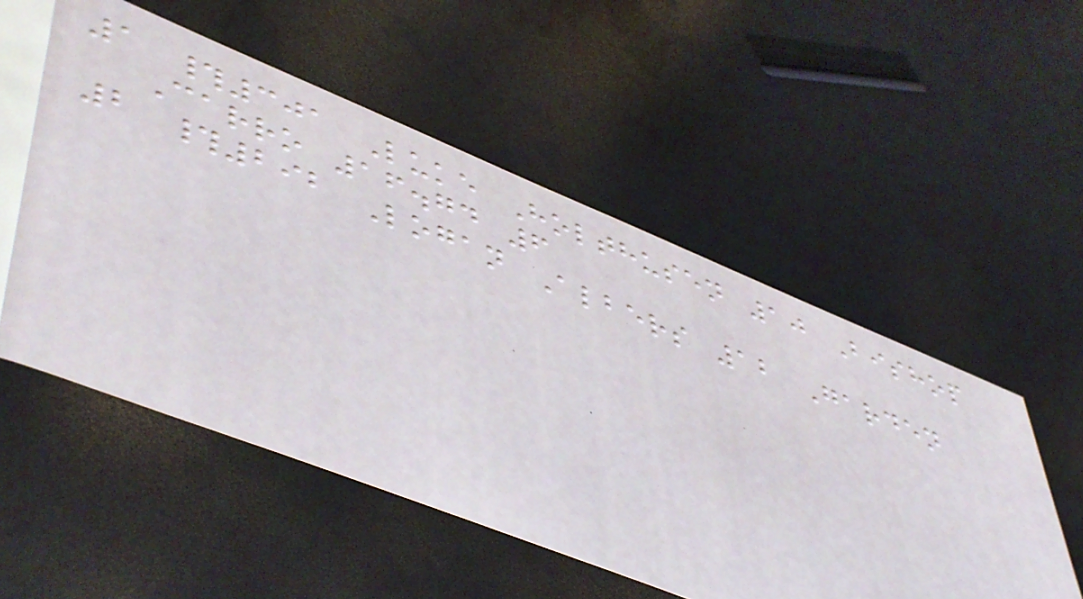1 #301 Luke Holthusen 10 Bishop
Carro 16.74 6
2 #292 Logan Albers 12 Garden
